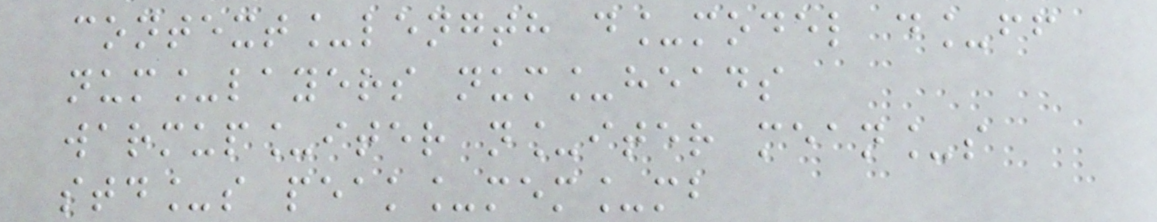context_length d_model d_ff
num_layers num_heads
warmup_iter n_iter mean_s
std_s peak_mem_mb
